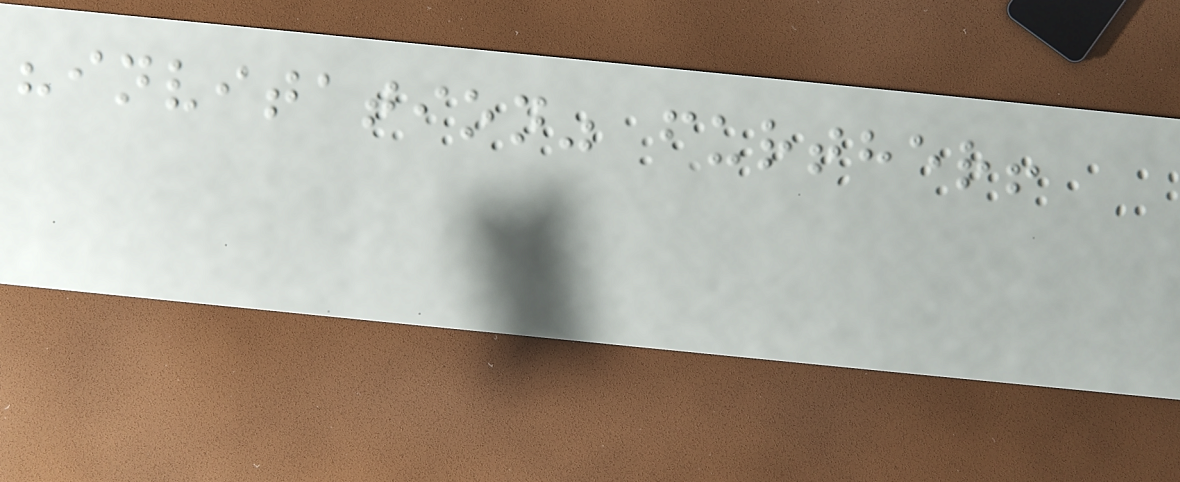"invitation" further!
